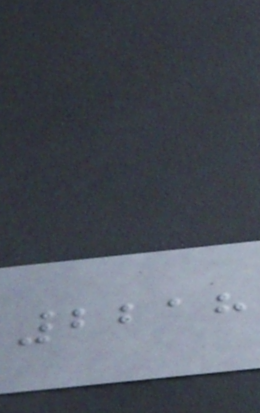2218
